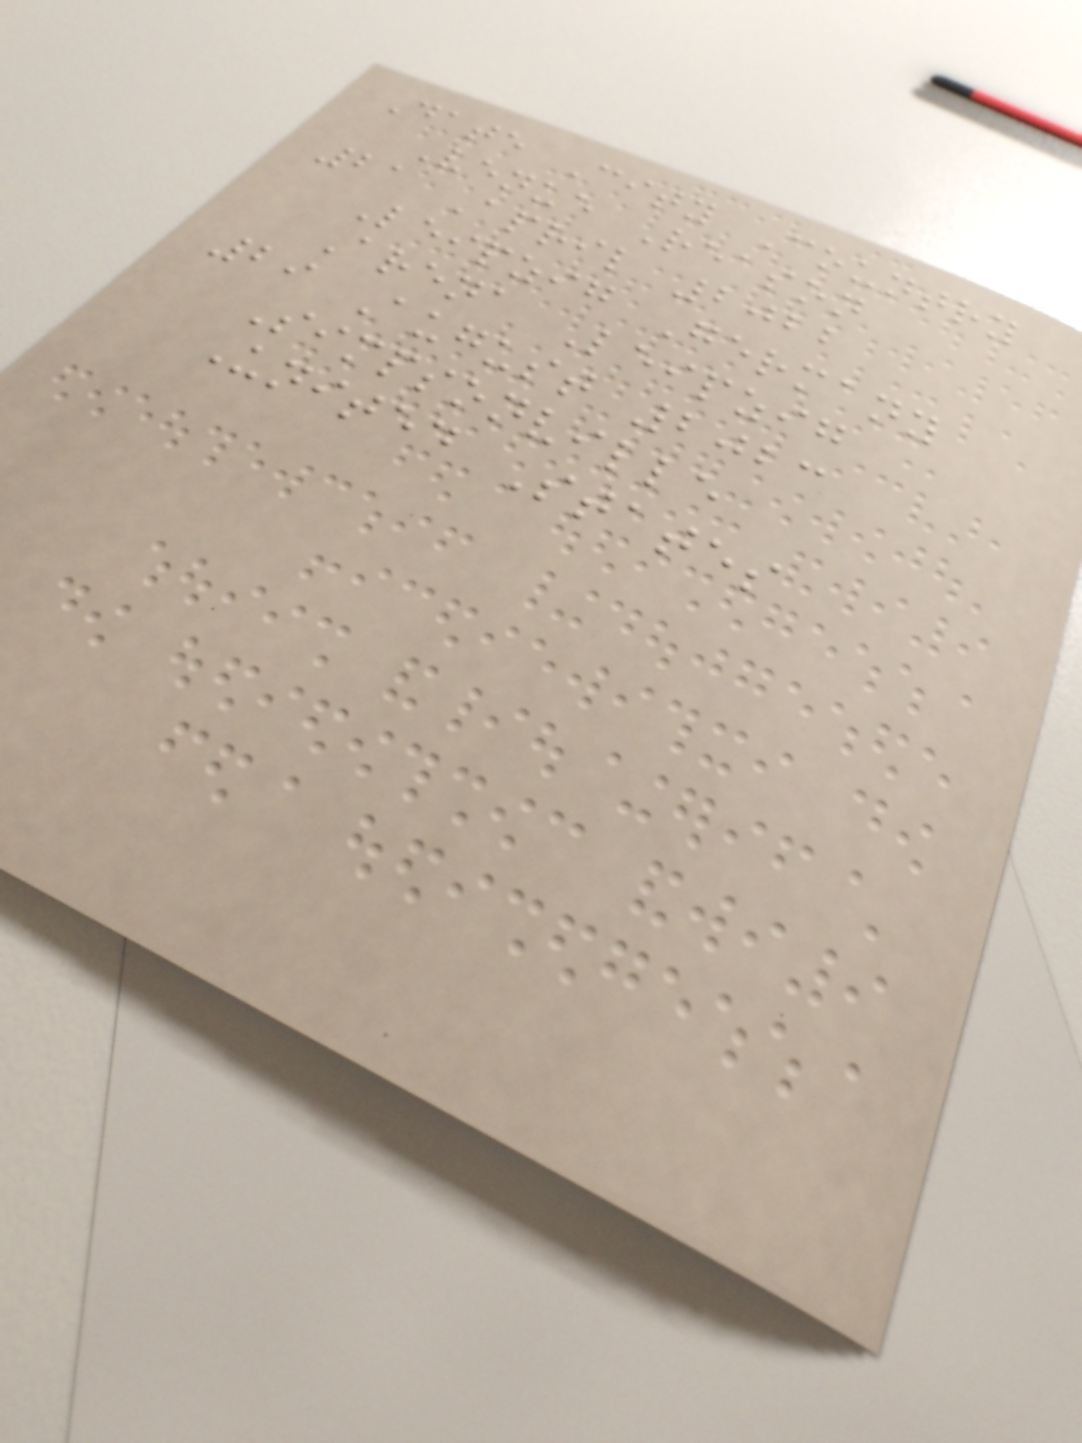Date City Country
Venue Reason
21 April 2022
Leipzig Germany
Arena Leipzig
29 August 2023
Simpsonville
United States
